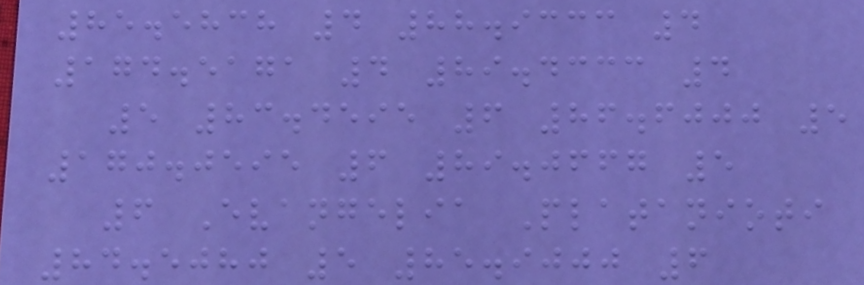85.5838 4 88.9333 4
174.5171 4 89.4333 4
5 83.4595 6 86.6000 5
170.0595 6 89.0667 5
6 Evangelia Platanioti
84.5080 5 85.9000 6
